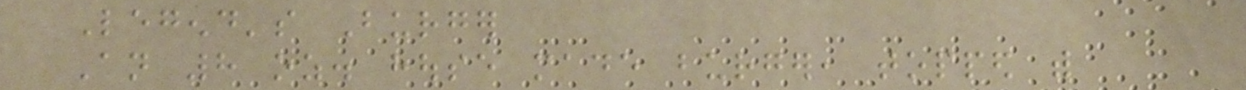Legend's Burger
An 8 oz. house made burger, topped with
